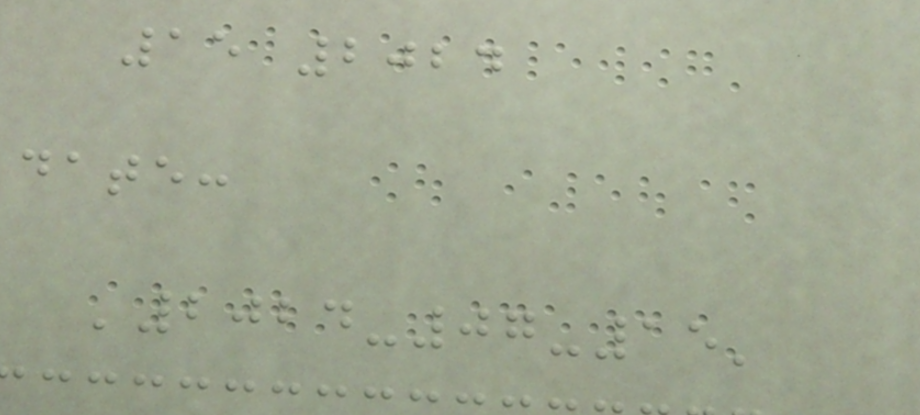15 2024
date:
'2024-07-15'
